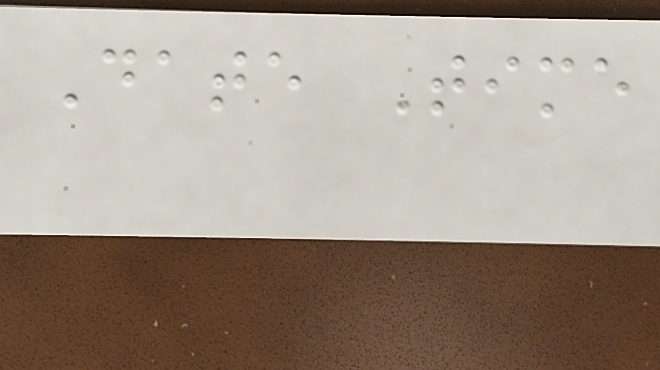Date Time
